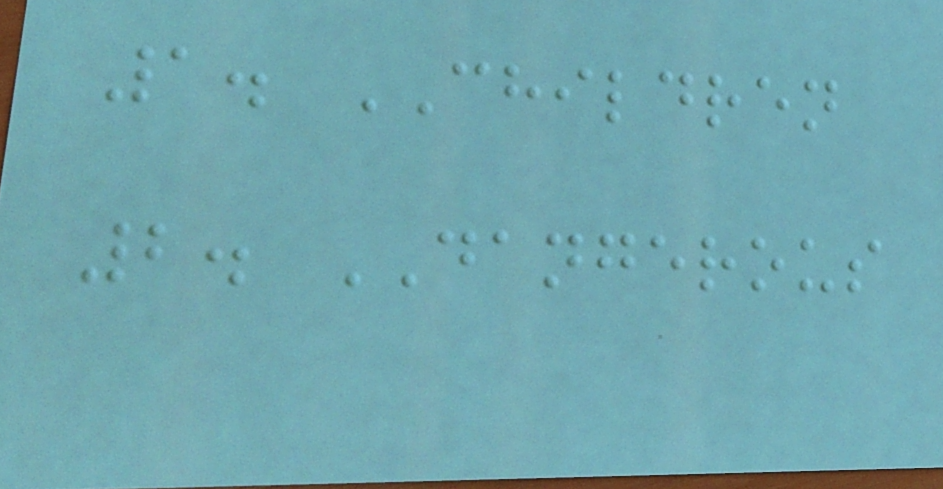1. CHILDREN
2. DANGEROUS
